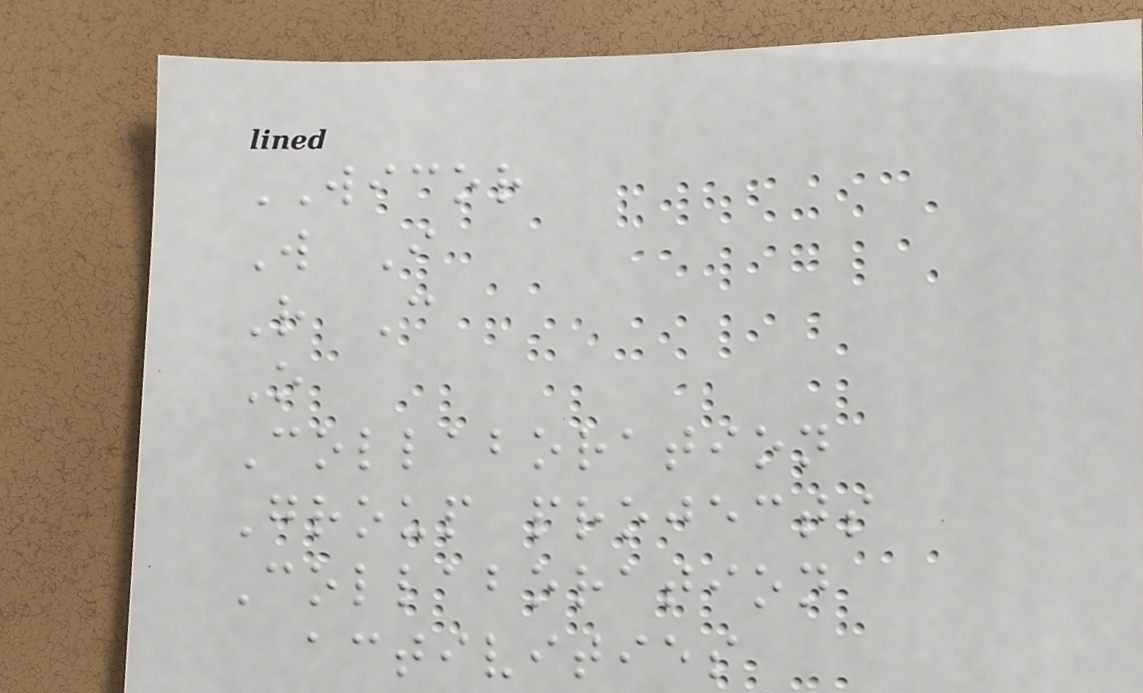WICOR
W I
R C
O
Collaboration
Group projects
Collaboration
activities
